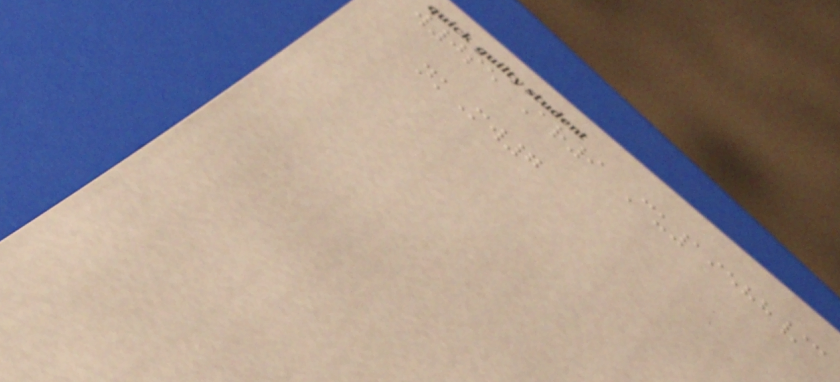w0se Ar9 Cu19588/c
nkMw7
